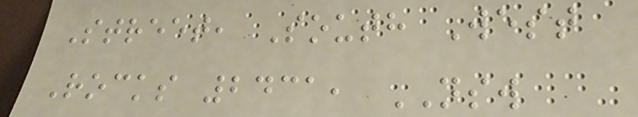Street, South West
Rocks 2431, NSW
